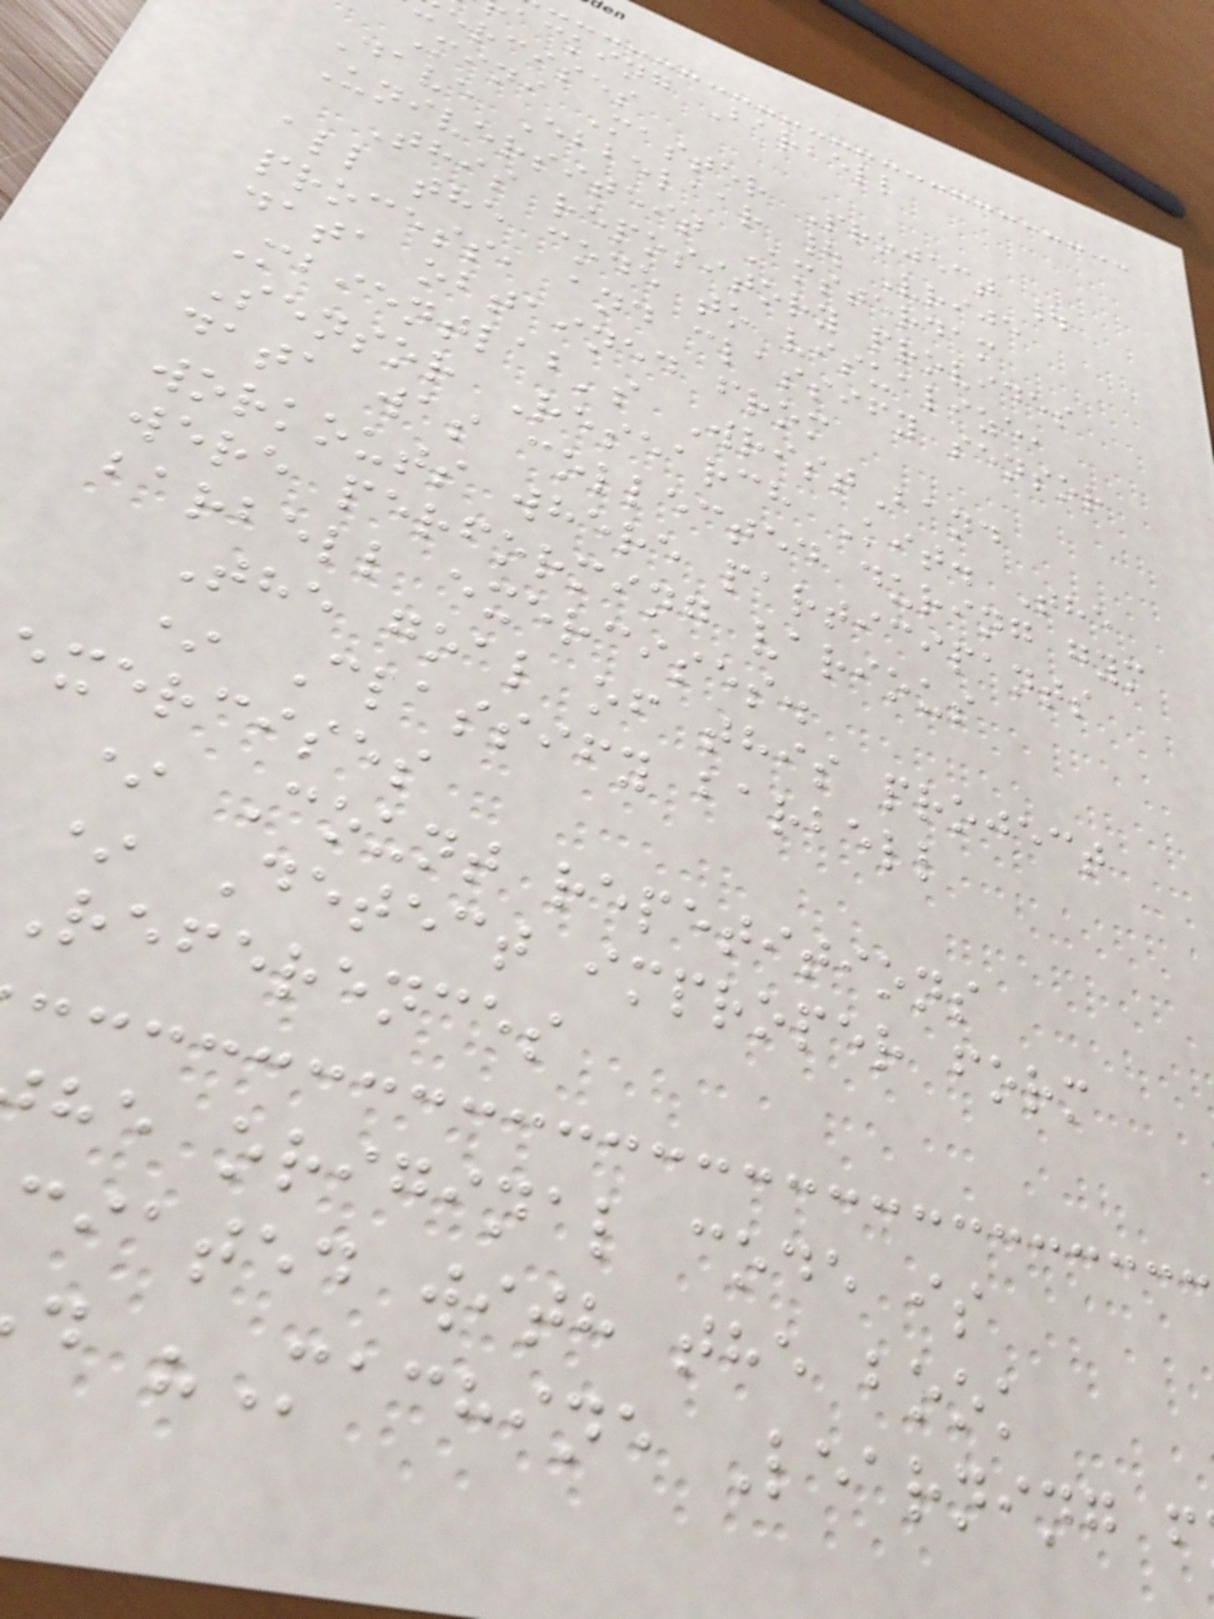acking Barbell
ercises
Mini Master Project |
Dave Ebbelaar | Vrije
Universiteit Amsterdam
This repository provides
all the code to visualize,
process, and classify sensor
data obtained from
Mbientlab's WristBand
Sensor Research Kit. The
data was collected during gym
workouts where participants
were performing various
barbell exercises.
The goal of this project
* Classify barbell
xercises
* Count repetitions
* Detect improper form
references
he original code is
iated with the book
d "Machine Learning f
